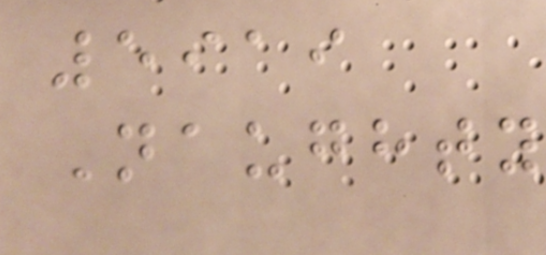5919
Naughty
